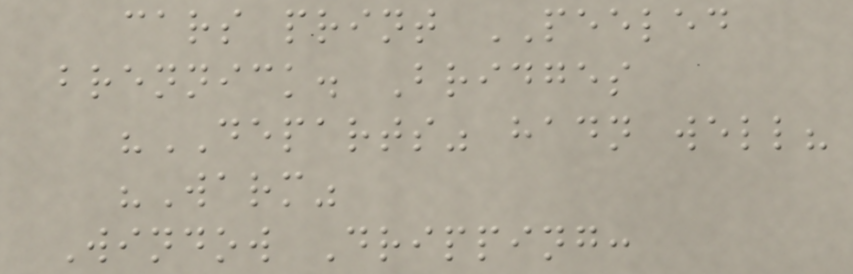cars print PEELED
brennick. Bridges
"DEPARTS" hadn well?
"Warm"
Window Dripping:
